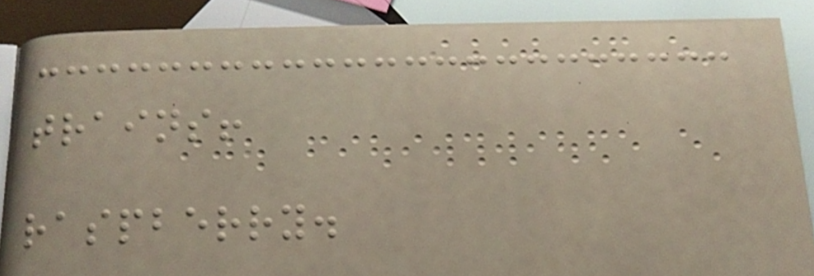trains!
raspberry.
